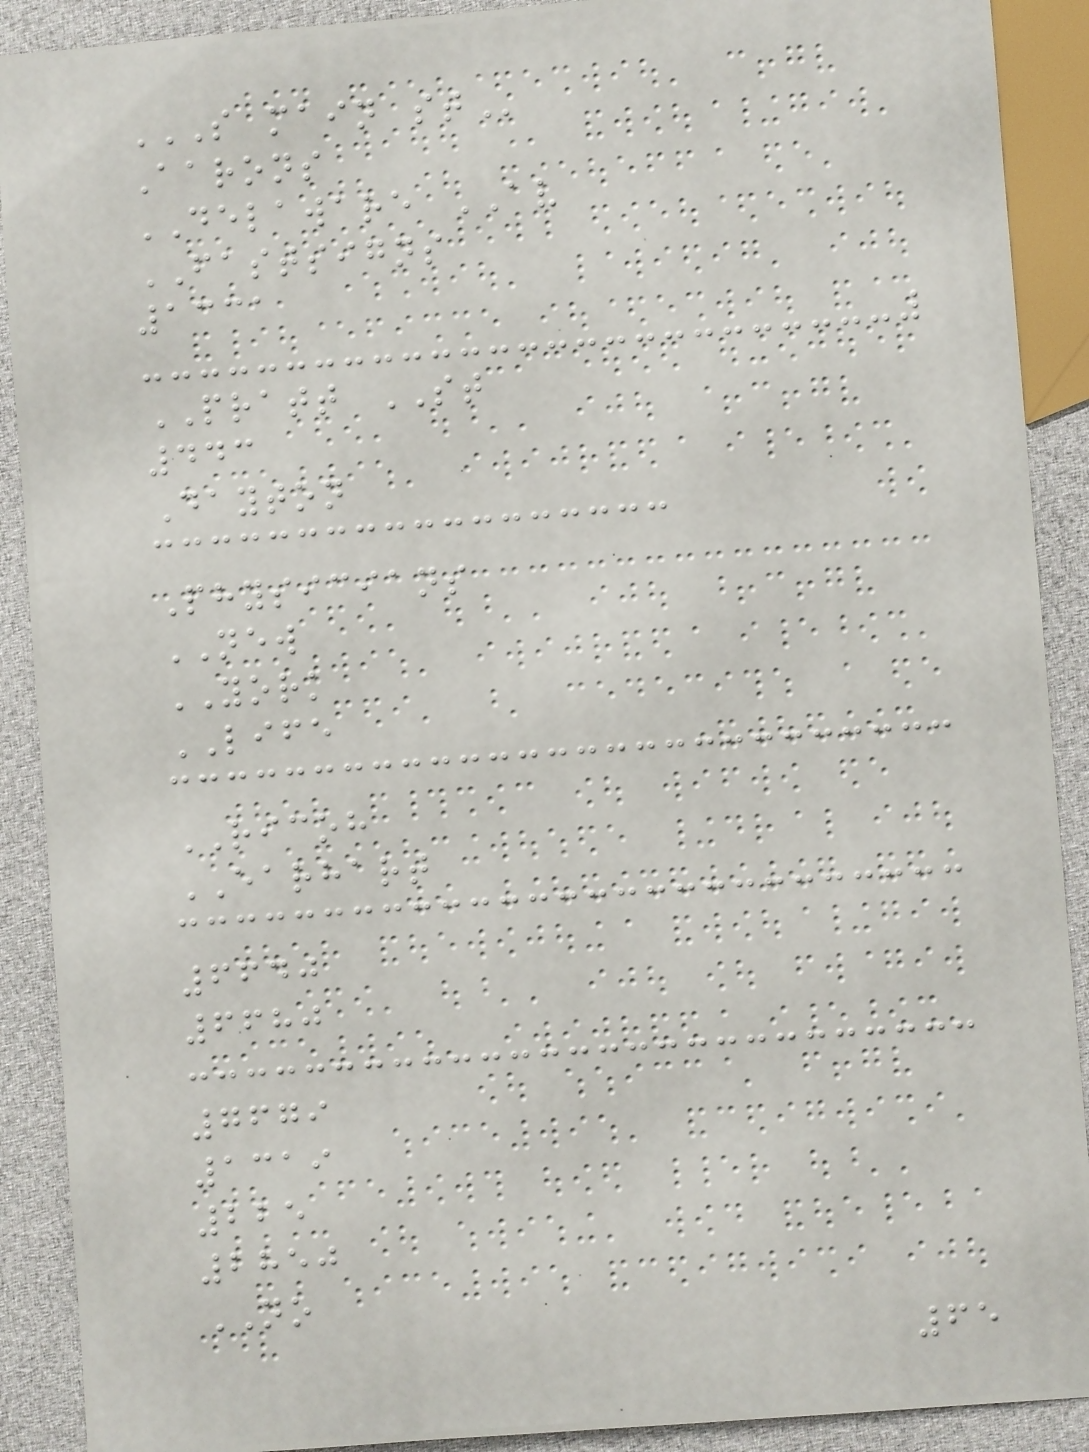S MAIN ST
Aarons
DELAWARE AV
FASTSIGNS
1331
PRATT ST
443
Dayton
Physicians
NEW
YORK
LIFE
RICOH
EARHART
6640
6680
7679
1319
225
2850
NO
65
